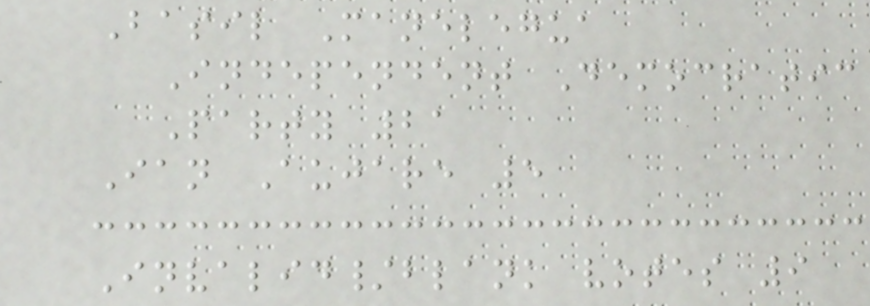Basil Manelegua
Independent Democratic
Party 21
Ian Aujare 5
Invalid/blank votes 9
